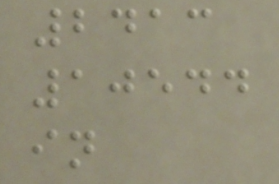2413
10544
in
